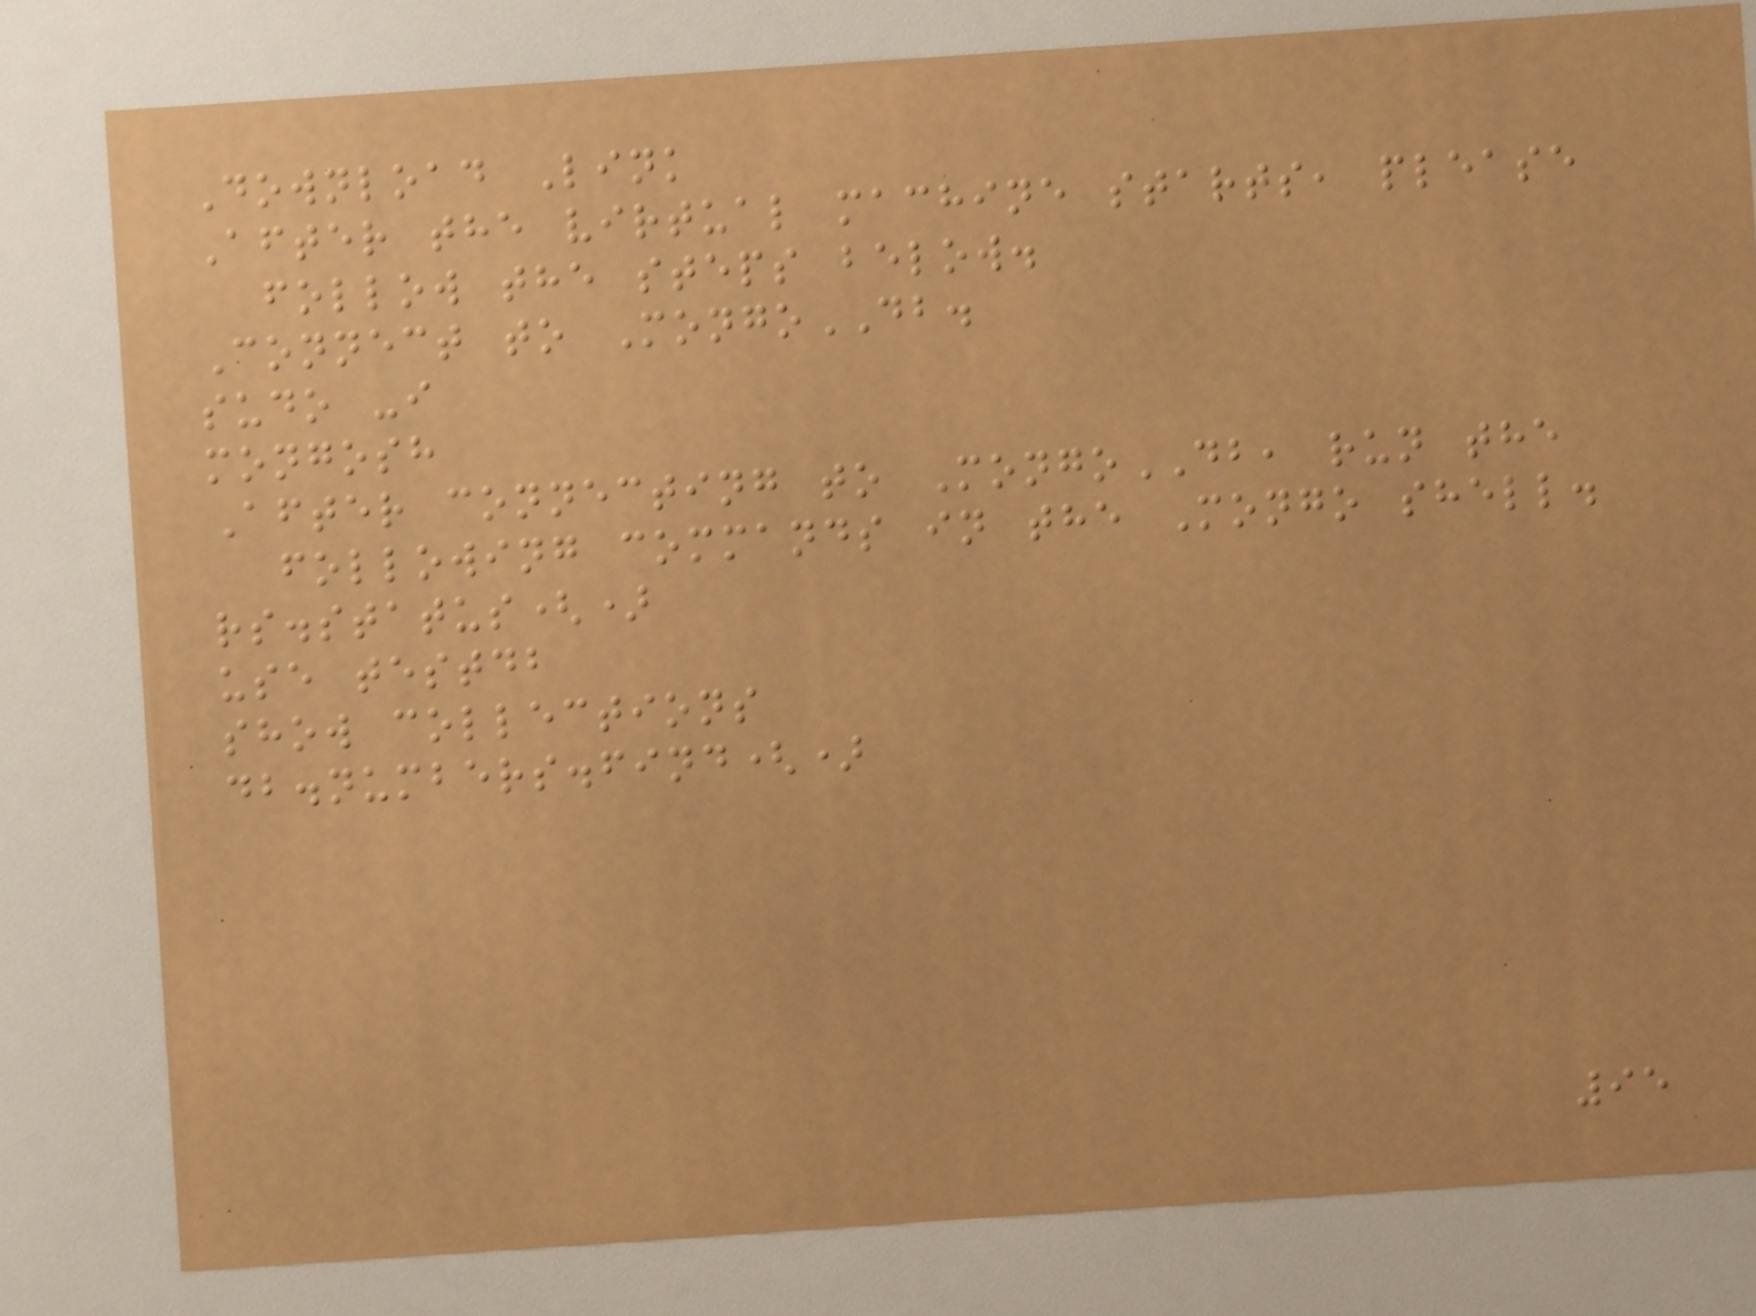Download Link
After the virtual machine starts, please
follow the steps below.
Connect to MongoDB.
sudo -i
mongosh
After connecting to MongoDB, run the
following commands in the Mongo shell.
rs.status()
use testdb
show collections
db.numbers.find()
95
